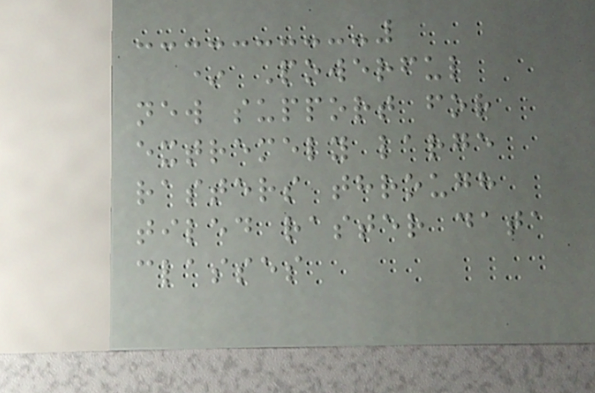* Powerful
new support for
extremely large
rasters through
tiled raster data
classes
